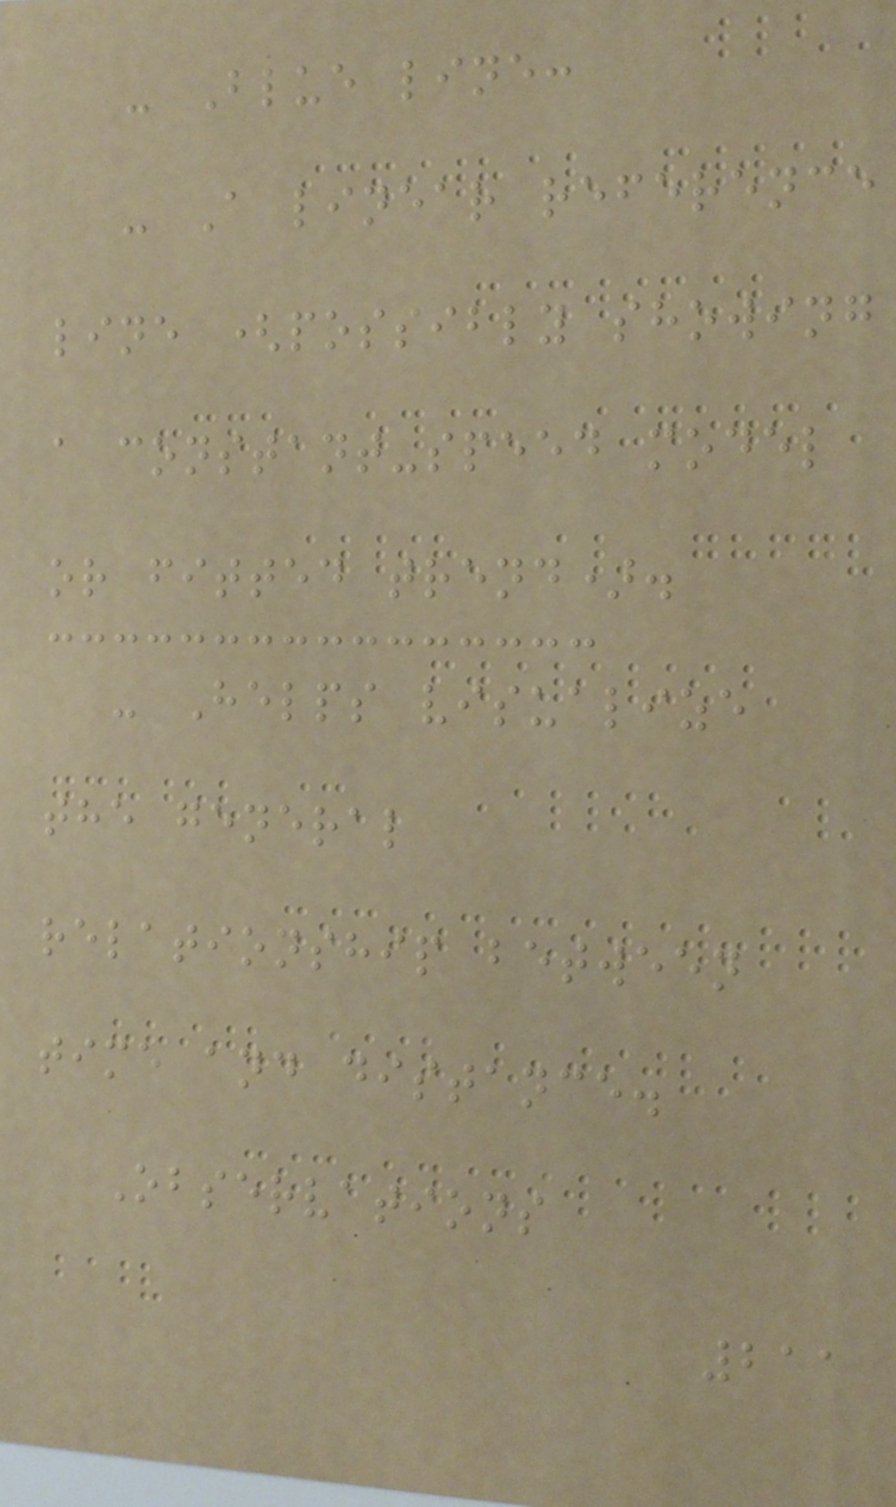- Blue line:
- A linear reference
line (possibly showing
a constant-speed model
or fitted trend).
- Helps visualize
the general
relationship between
time and distance.
Observations
211
